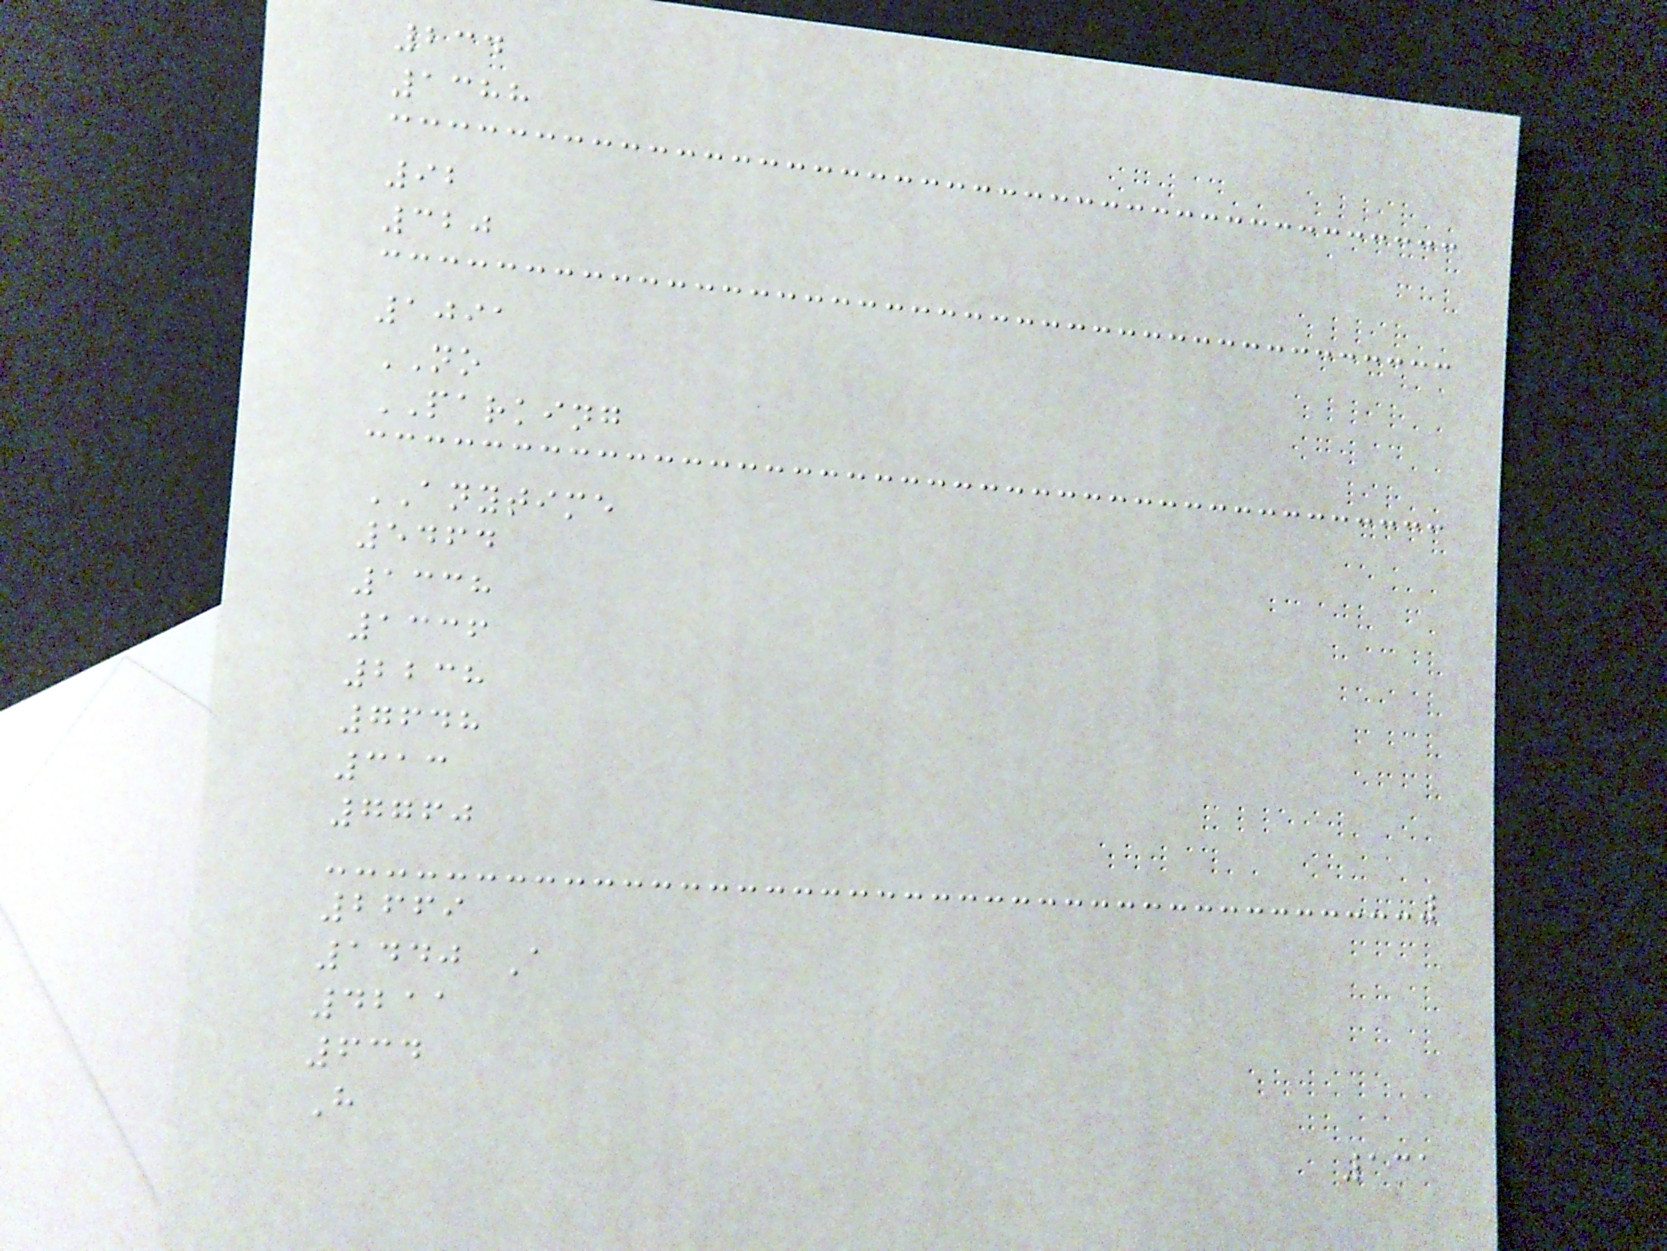234
1388
92
320
1091
NO
PARKING
ANYTIME
5464
1338
1336
2238
7648
313
7760
2669
1440 A
4211
634
H
131
